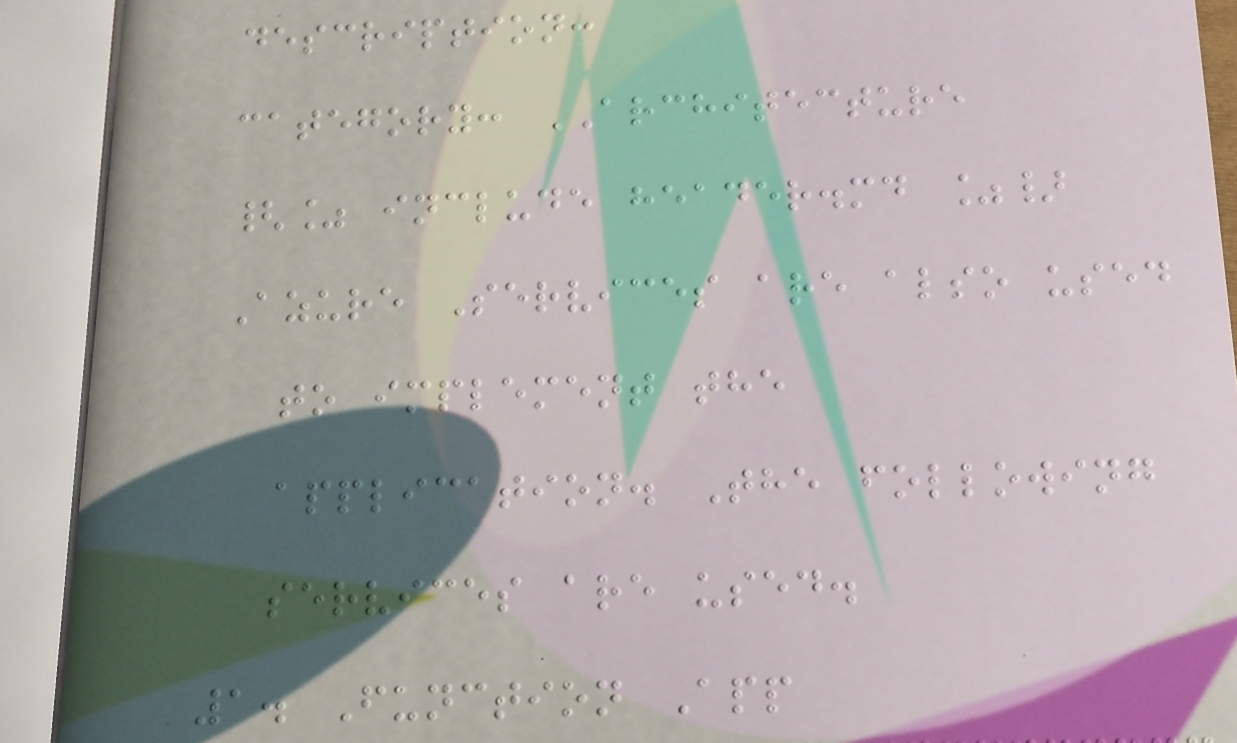description:
category: ARCHITECTURE
{% include header.md %}
Azure Services are also used
to implement the
application. The following
services are used.
1. Function App
